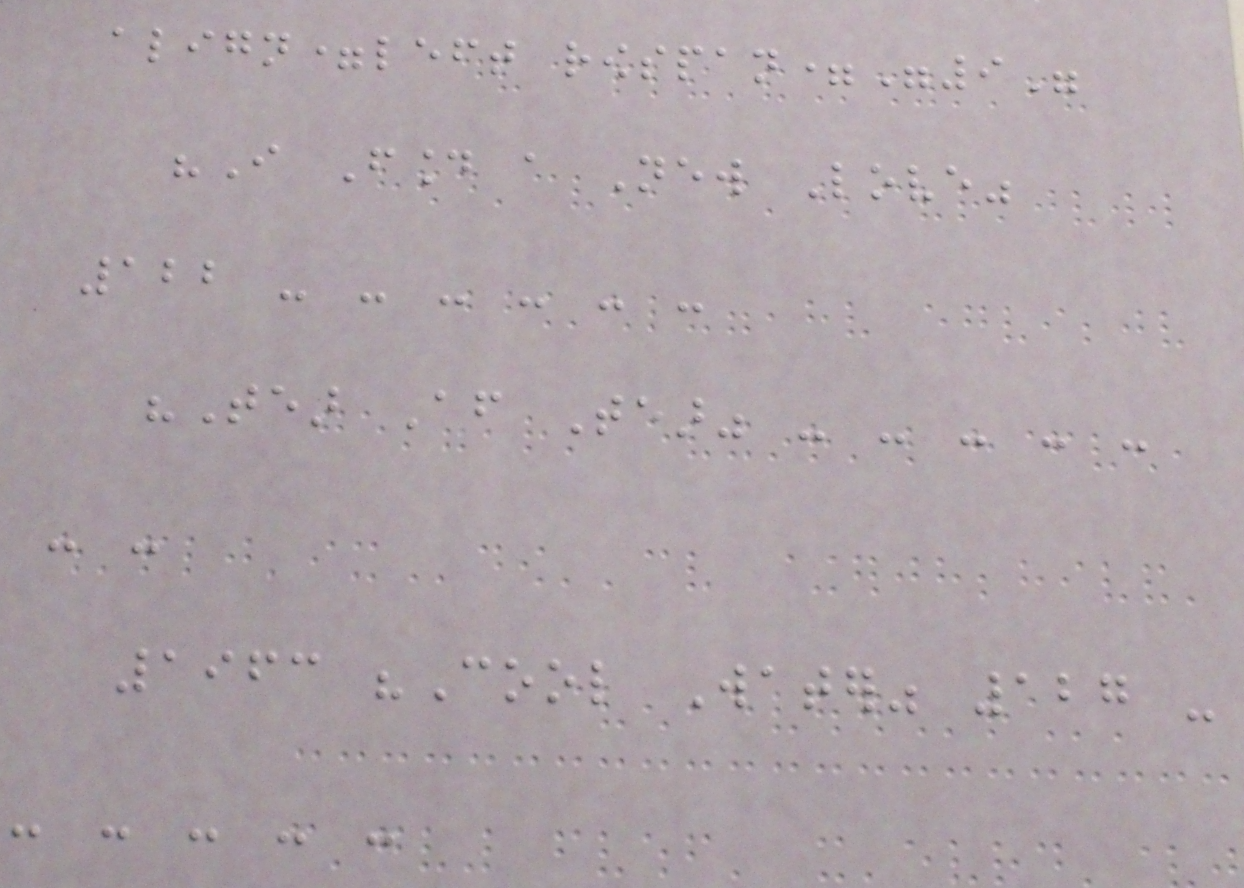align=left rowspan="9"
"I Found a New Love"
122 - - - - - -
"Tear After Tear" - - - - -
- -
1963 "Cool Water" 127 -
- - - - -
